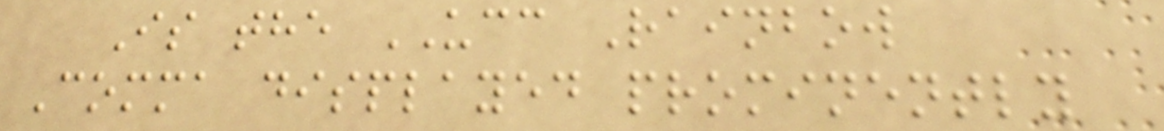Is the UCC Rainbow
Comma displayed prominently
